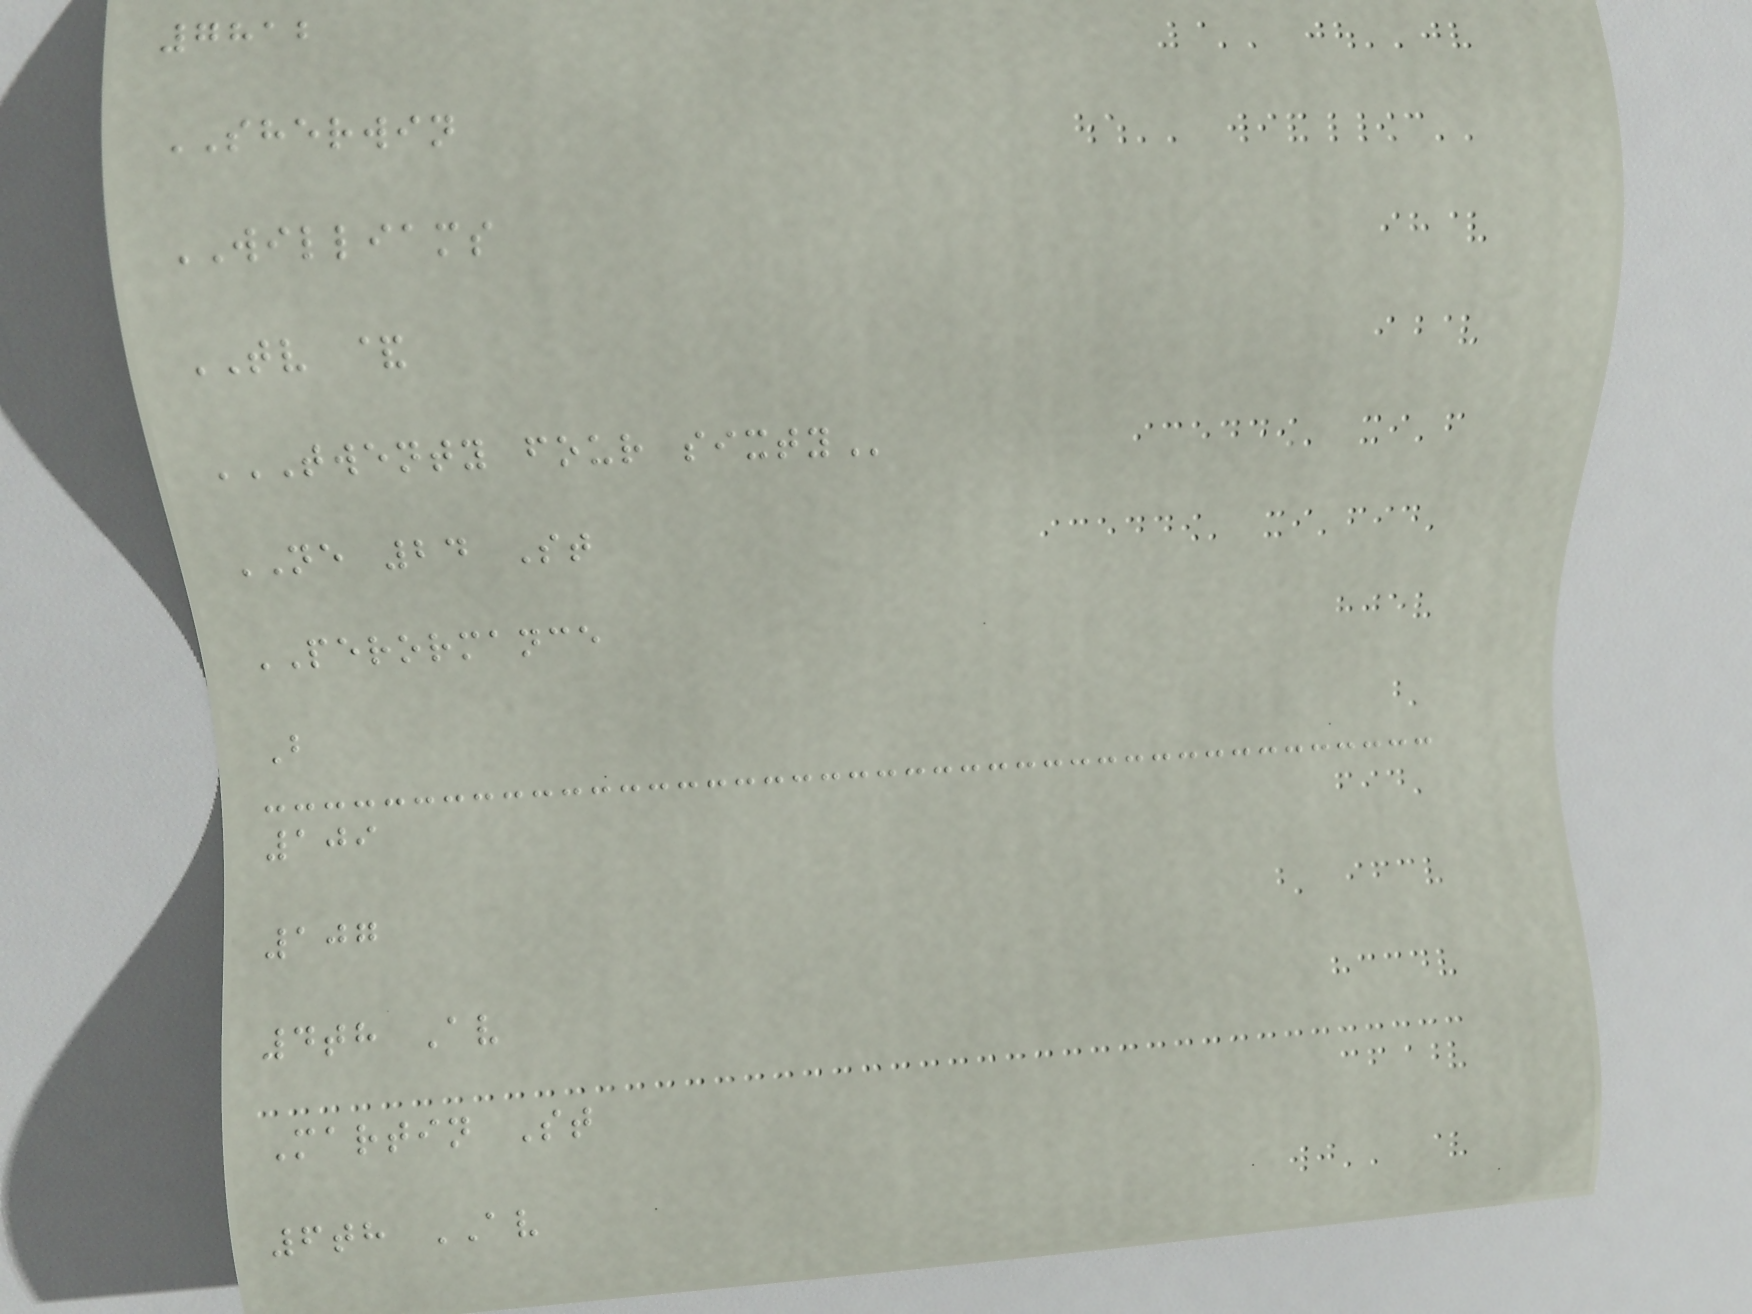7812
SHERWIN
WILLIAMS
TV &
TWENTY FOUR SIXTY
NE 24 St
PERORMANCE
B
109
107
4th Av
Martin St
6th AV
